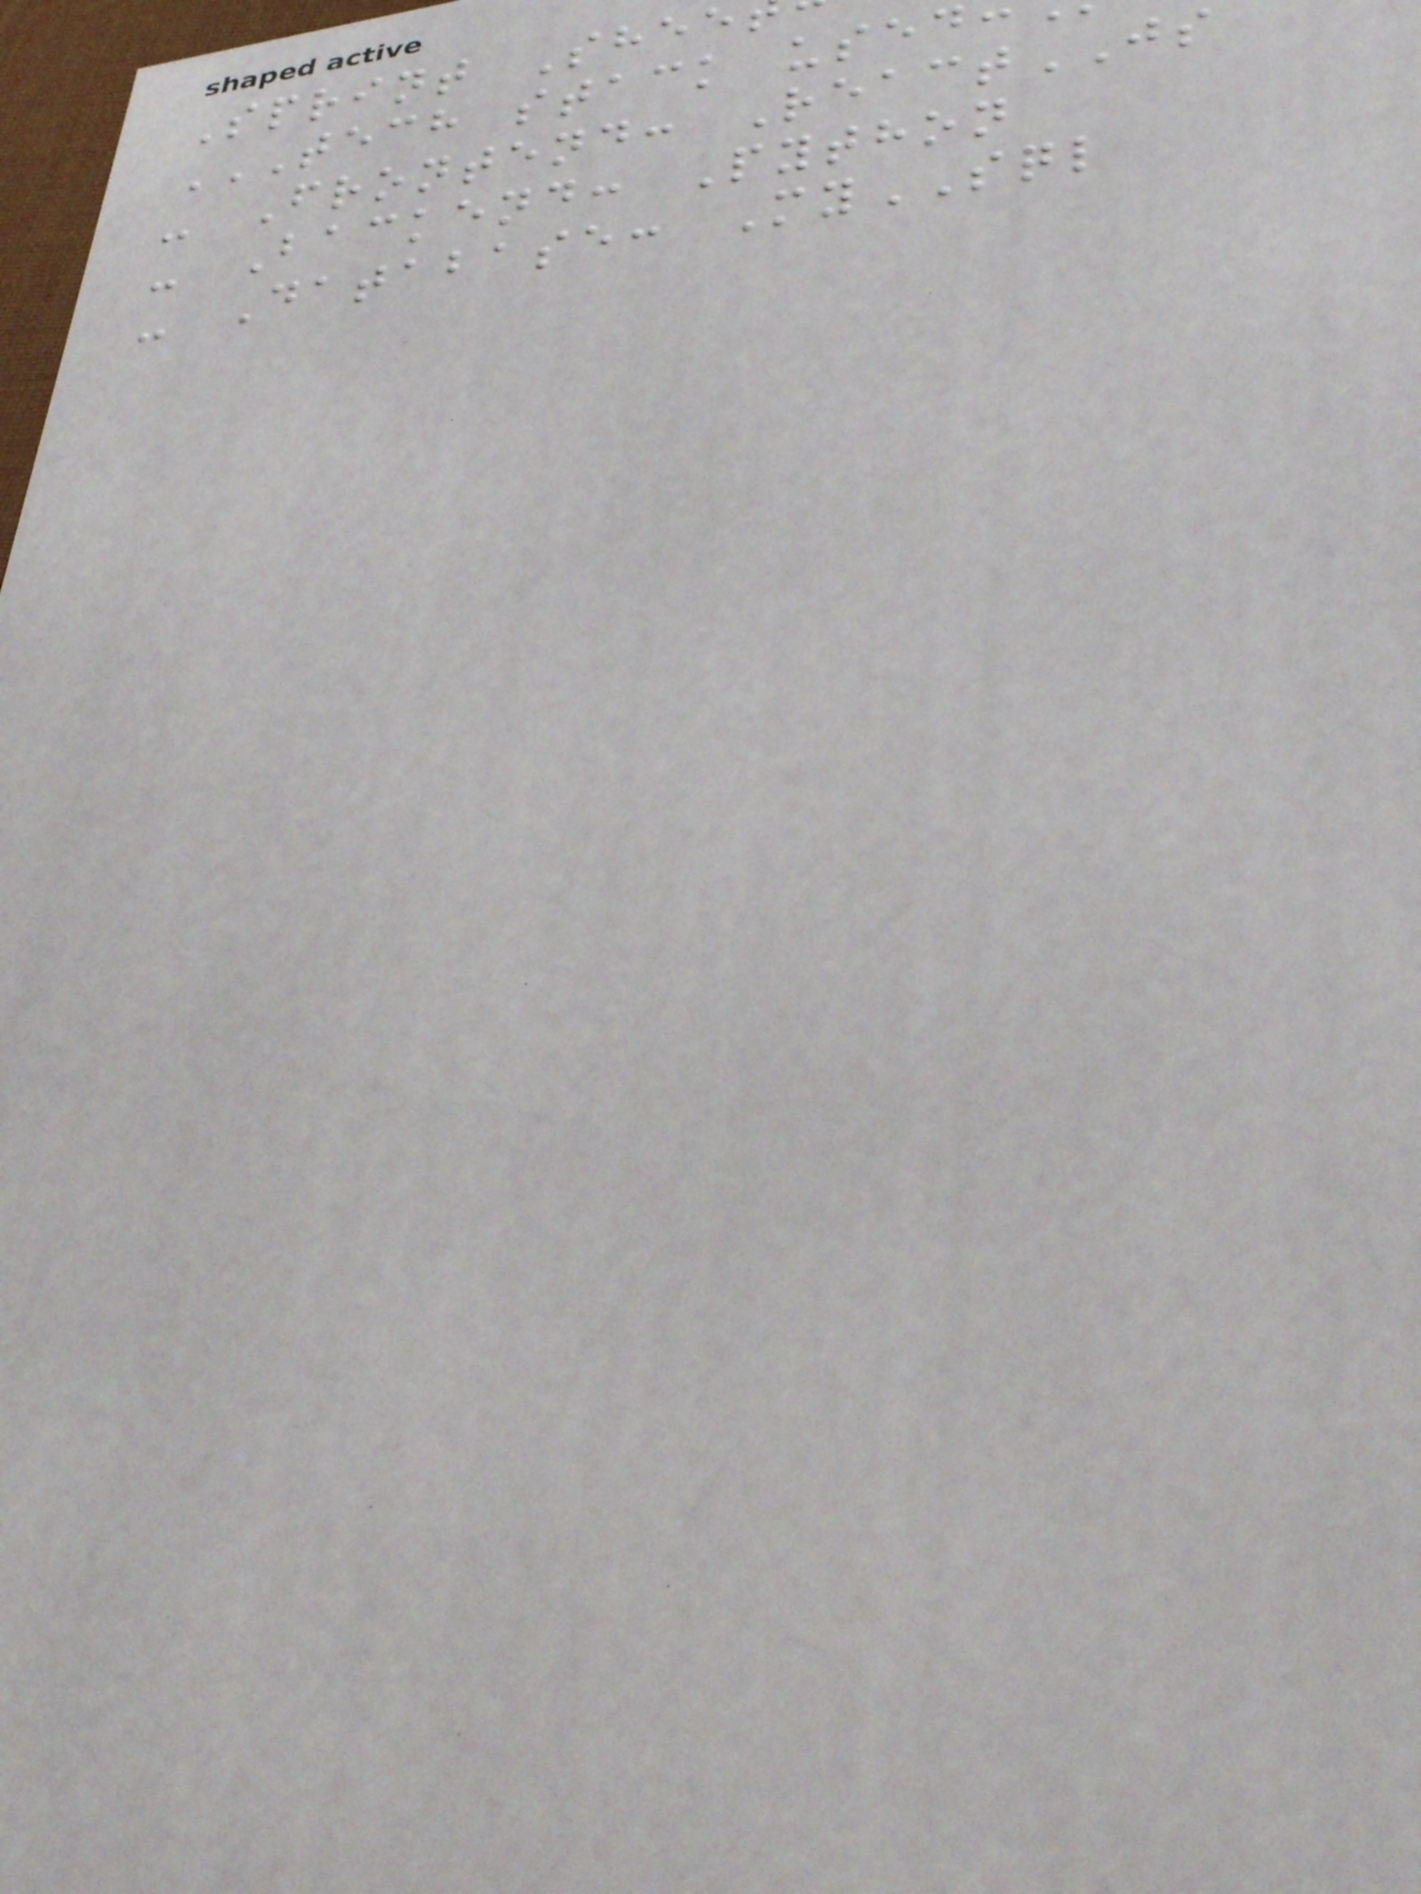Sprint Shee
- Frontend: ReactJS
- Backend: Python
- Database: MySQL
